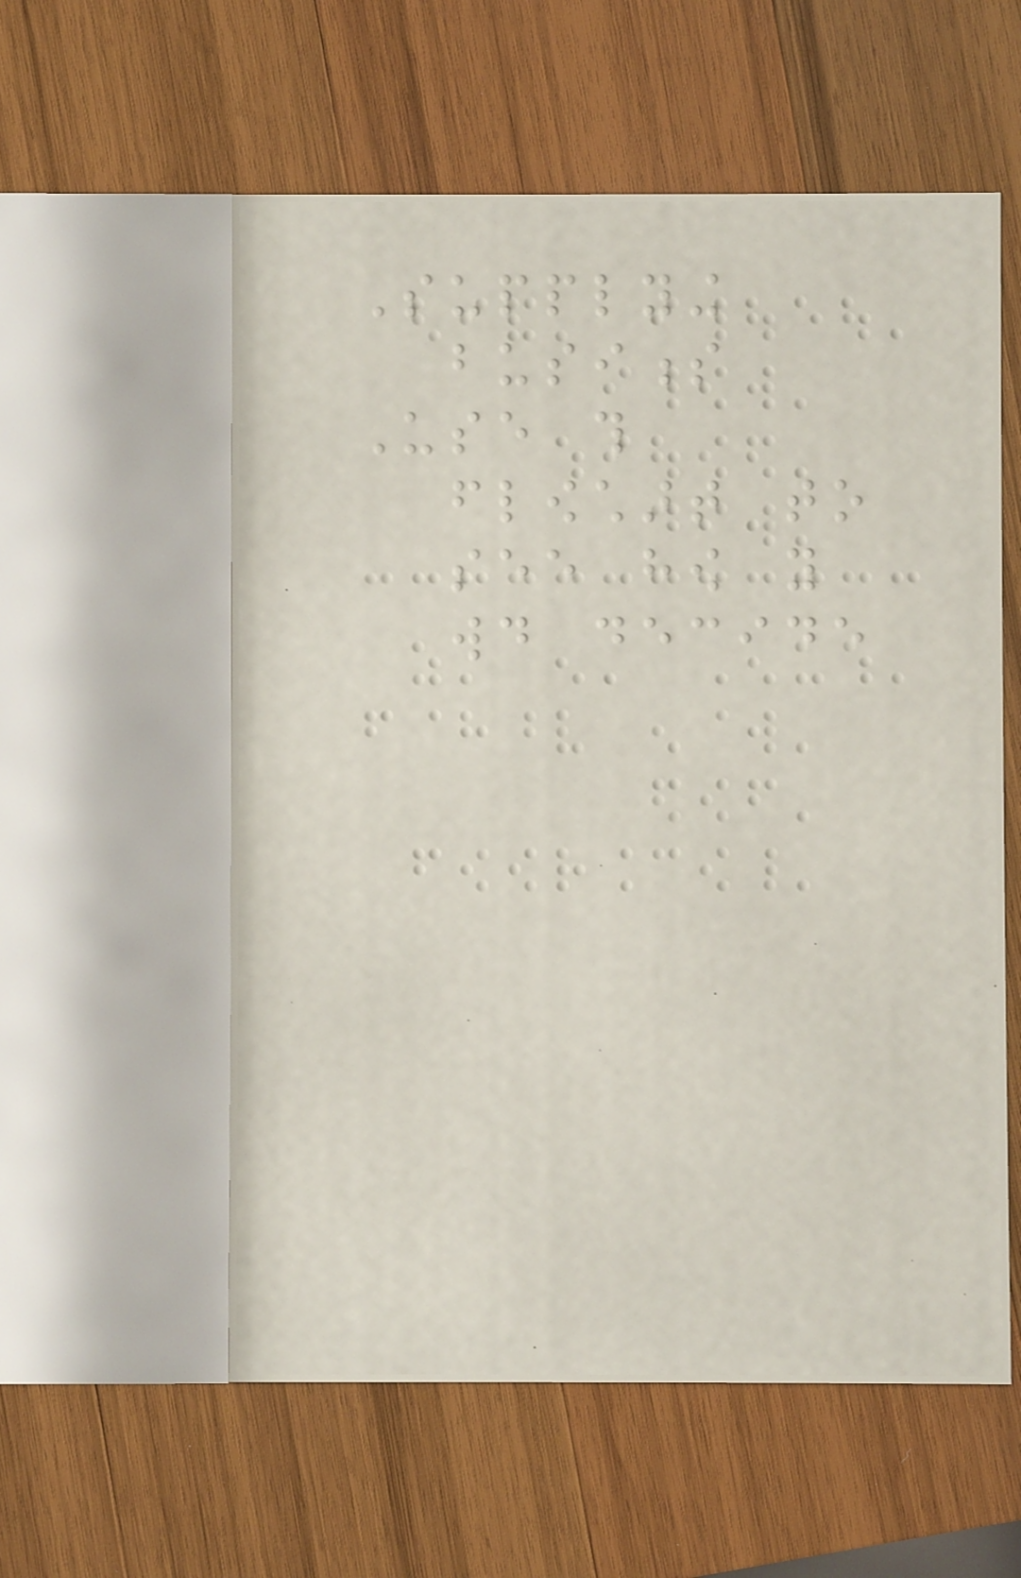Supplying
business
Use this
flowchart to
see how you
would decide
